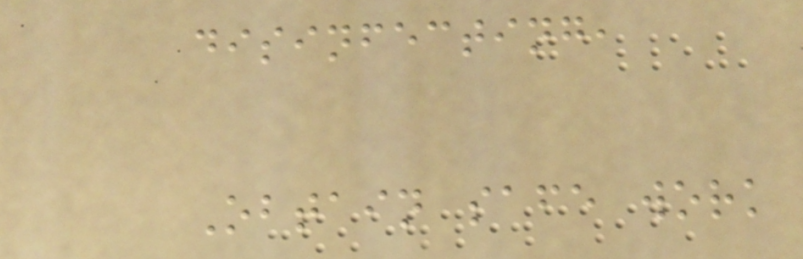disinfecting,
Obtain safe work
